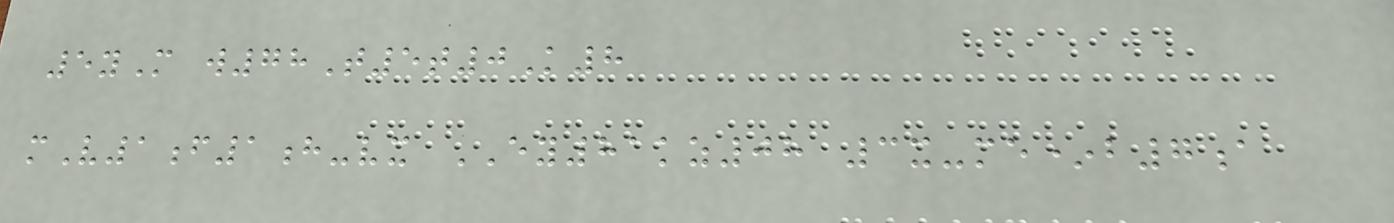5yM w78T5t0K8
mV1f1h-vx EY81kz08 3x-me*b7a
